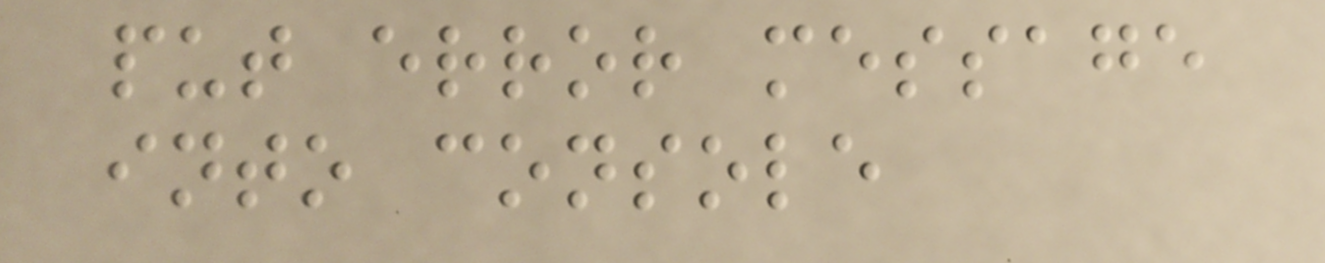put error message
into console
